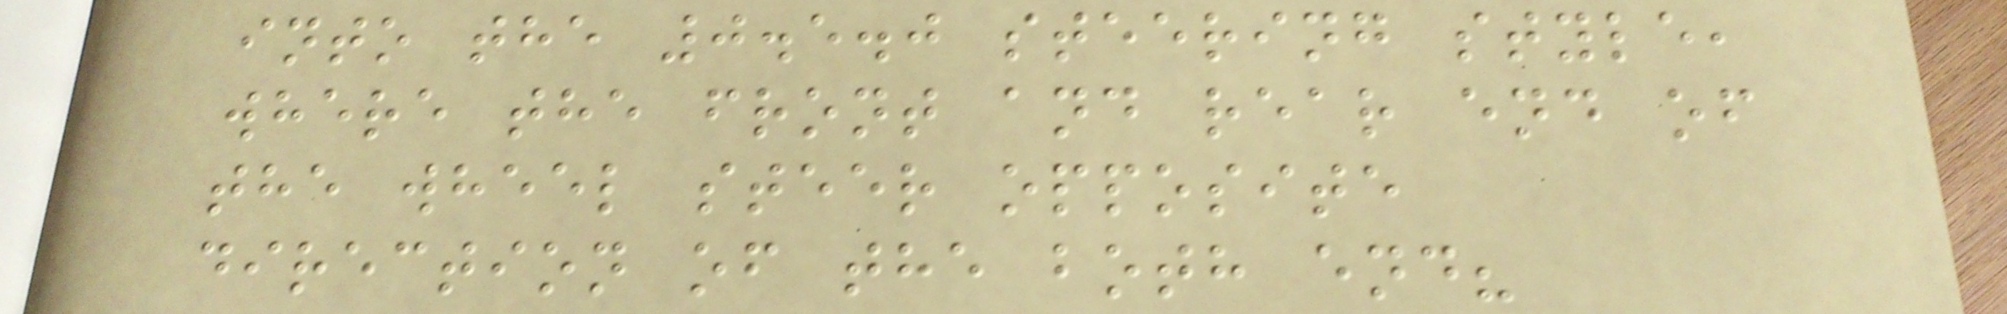into the 0.5.0 steering style,
where the front and rear end of
the wheel steer opposite
direction of the both end?
